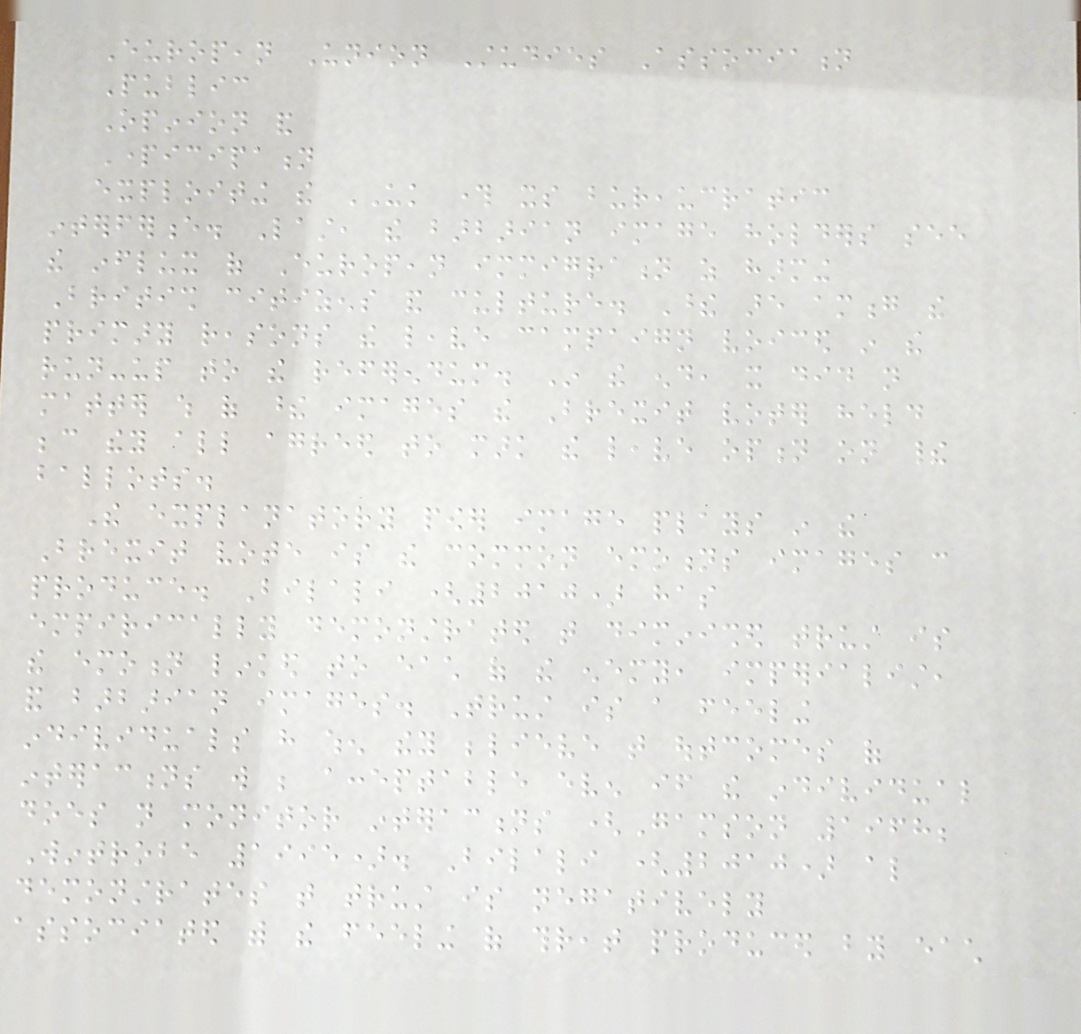European Union Studies Association
Public
Opinion and
Participation
exploiting the UK through its bureaucratic
interference. Last, the barbarian image holders see
the influx of European immigration as harming
British citizens and culture. These are among the
primary reasons the leave campaign voiced in the
run-up to the referendum. In the end, it did not
matter which of these images the Brexit voter held
because they all agreed to mark the leave option on their
ballots.
The explanatory power image plays in the
Brexit vote is the common emotions images can
produce. Bilali (2010) has
empirically demonstrated that diminished trust is
the emotion linked to each of the enemy, imperialist,
and barbarian images. Trust is a feeling
individuals have when they believe that outcomes of
interactions will be acceptable even if the individual
does not monitor interactions (Gamson 1968;
Wintrobe 1995). Bilali (2010) also
demonstrates that trust is negatively
associated with the feeling of threat produced by each
